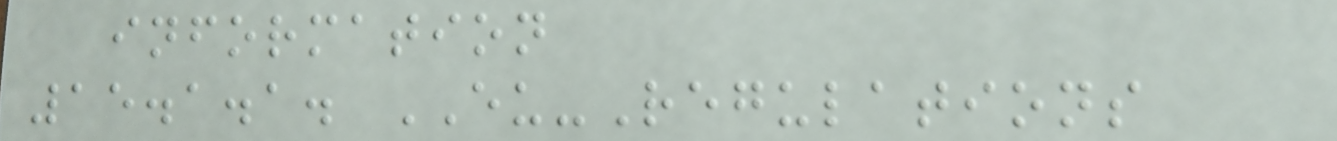information
15.1.1. EU-Regulations
